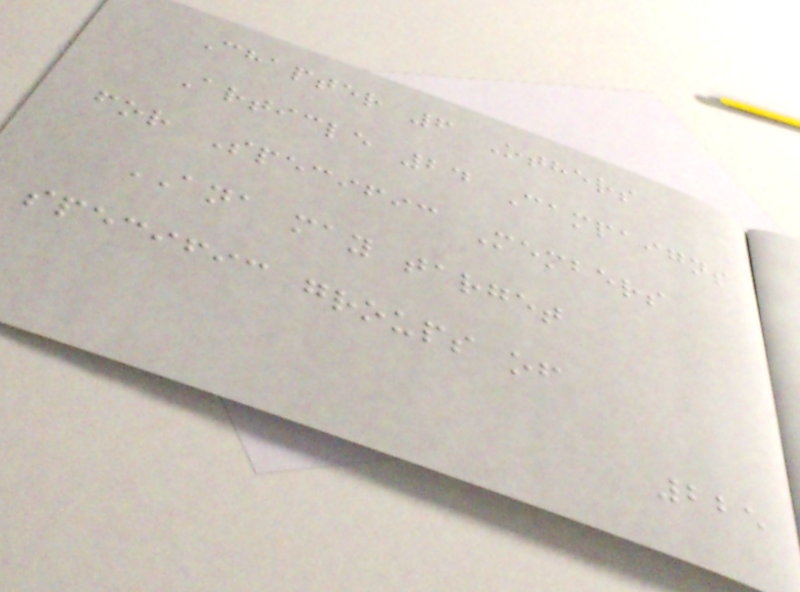Chapter 6 Others
Article 24 Campaigns
for Specific Members
ANA may target
specific groups of
225
